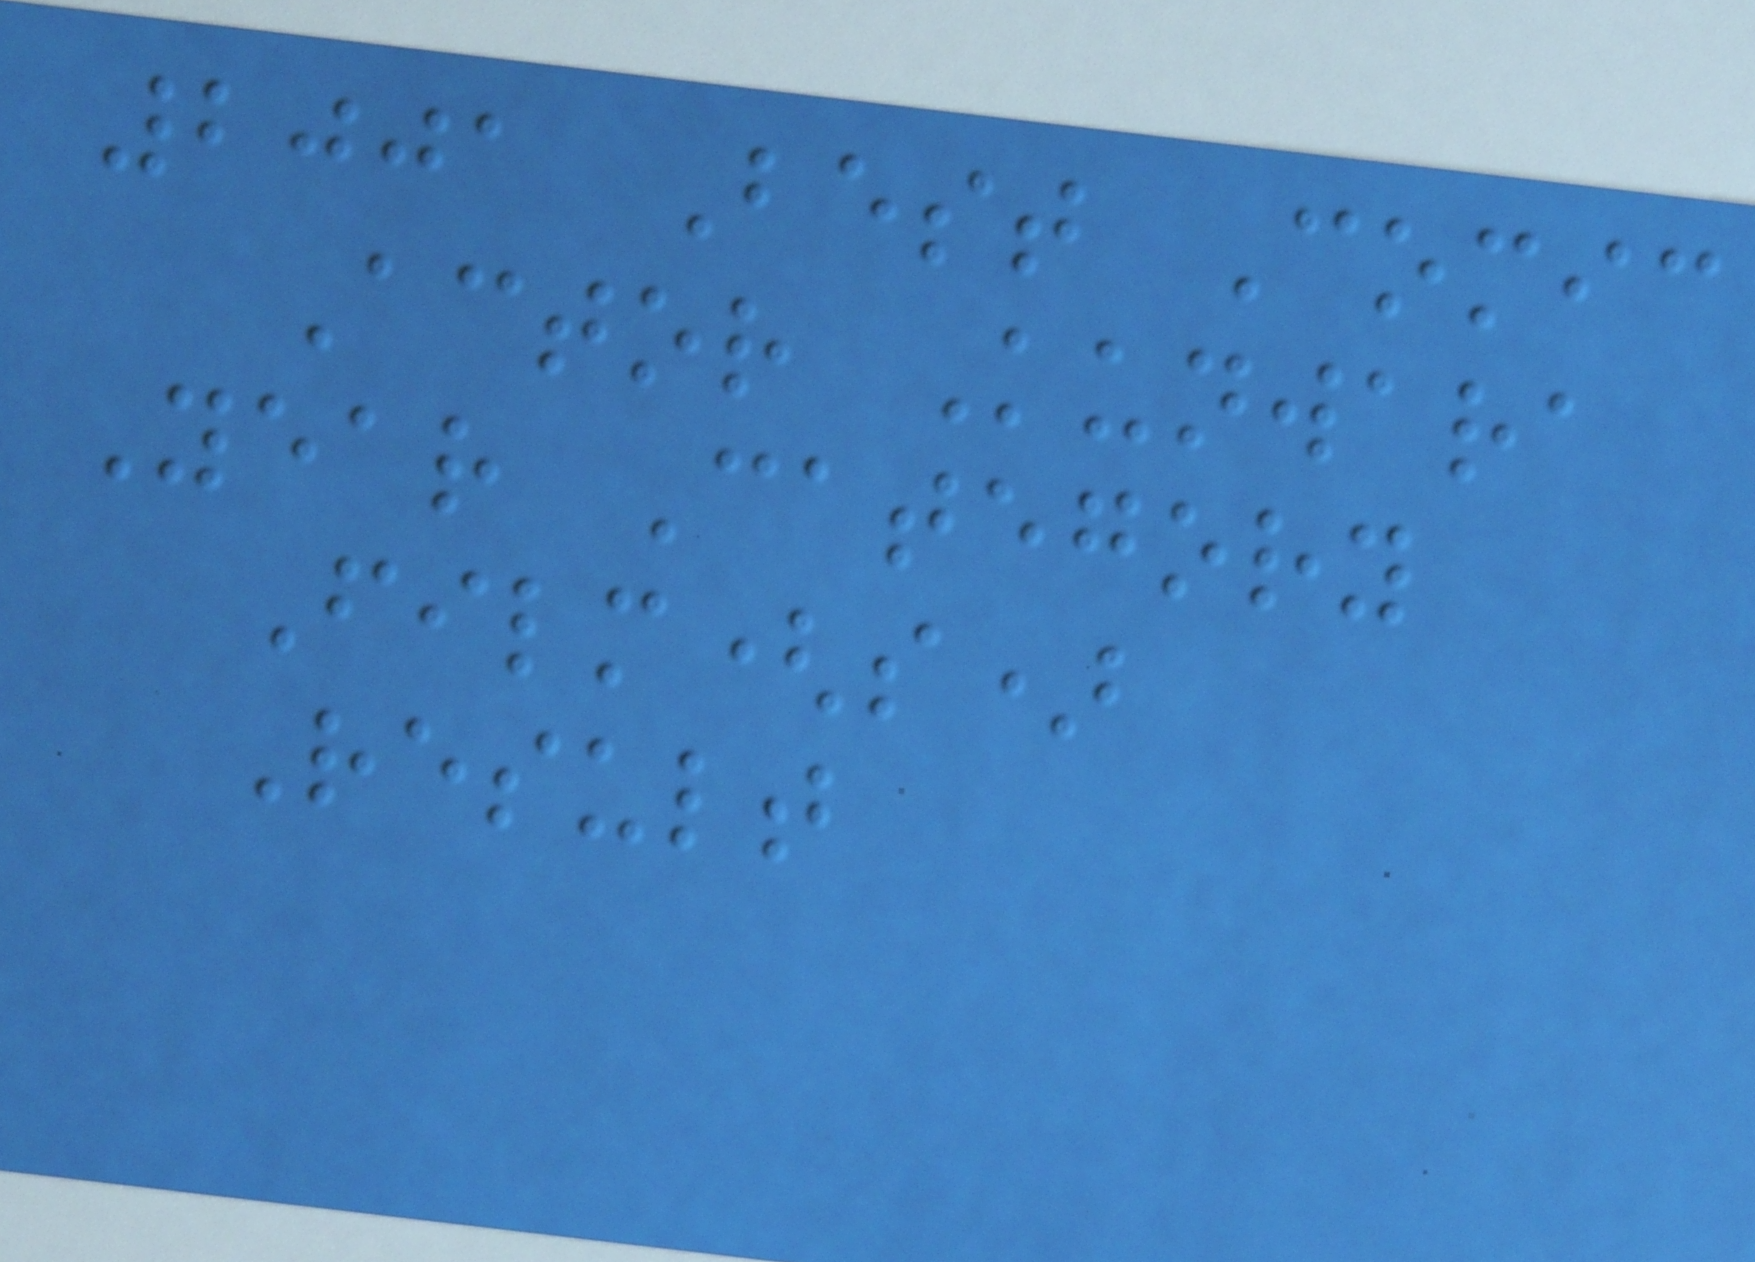2001 Best Comic
Actor Kunwara
Year Category
Film(s)
Result
